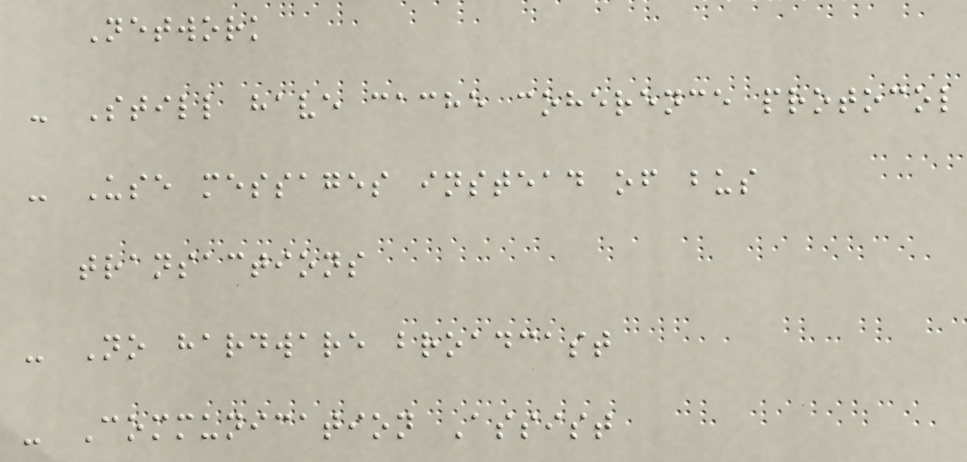Network
- Still have cache coherence protocol
- Use messages instead of bus
transactions
- No hardware broadcast
- Communication Assist
